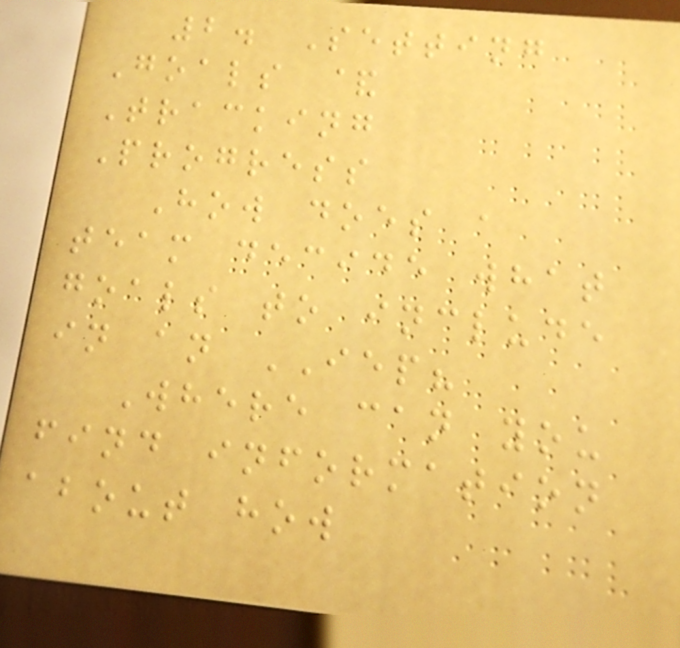2. Setting
Goals &
Tracking
Progress
How does a
team decide what
goals to include
in an IEP?
Where can you
find information
about how
